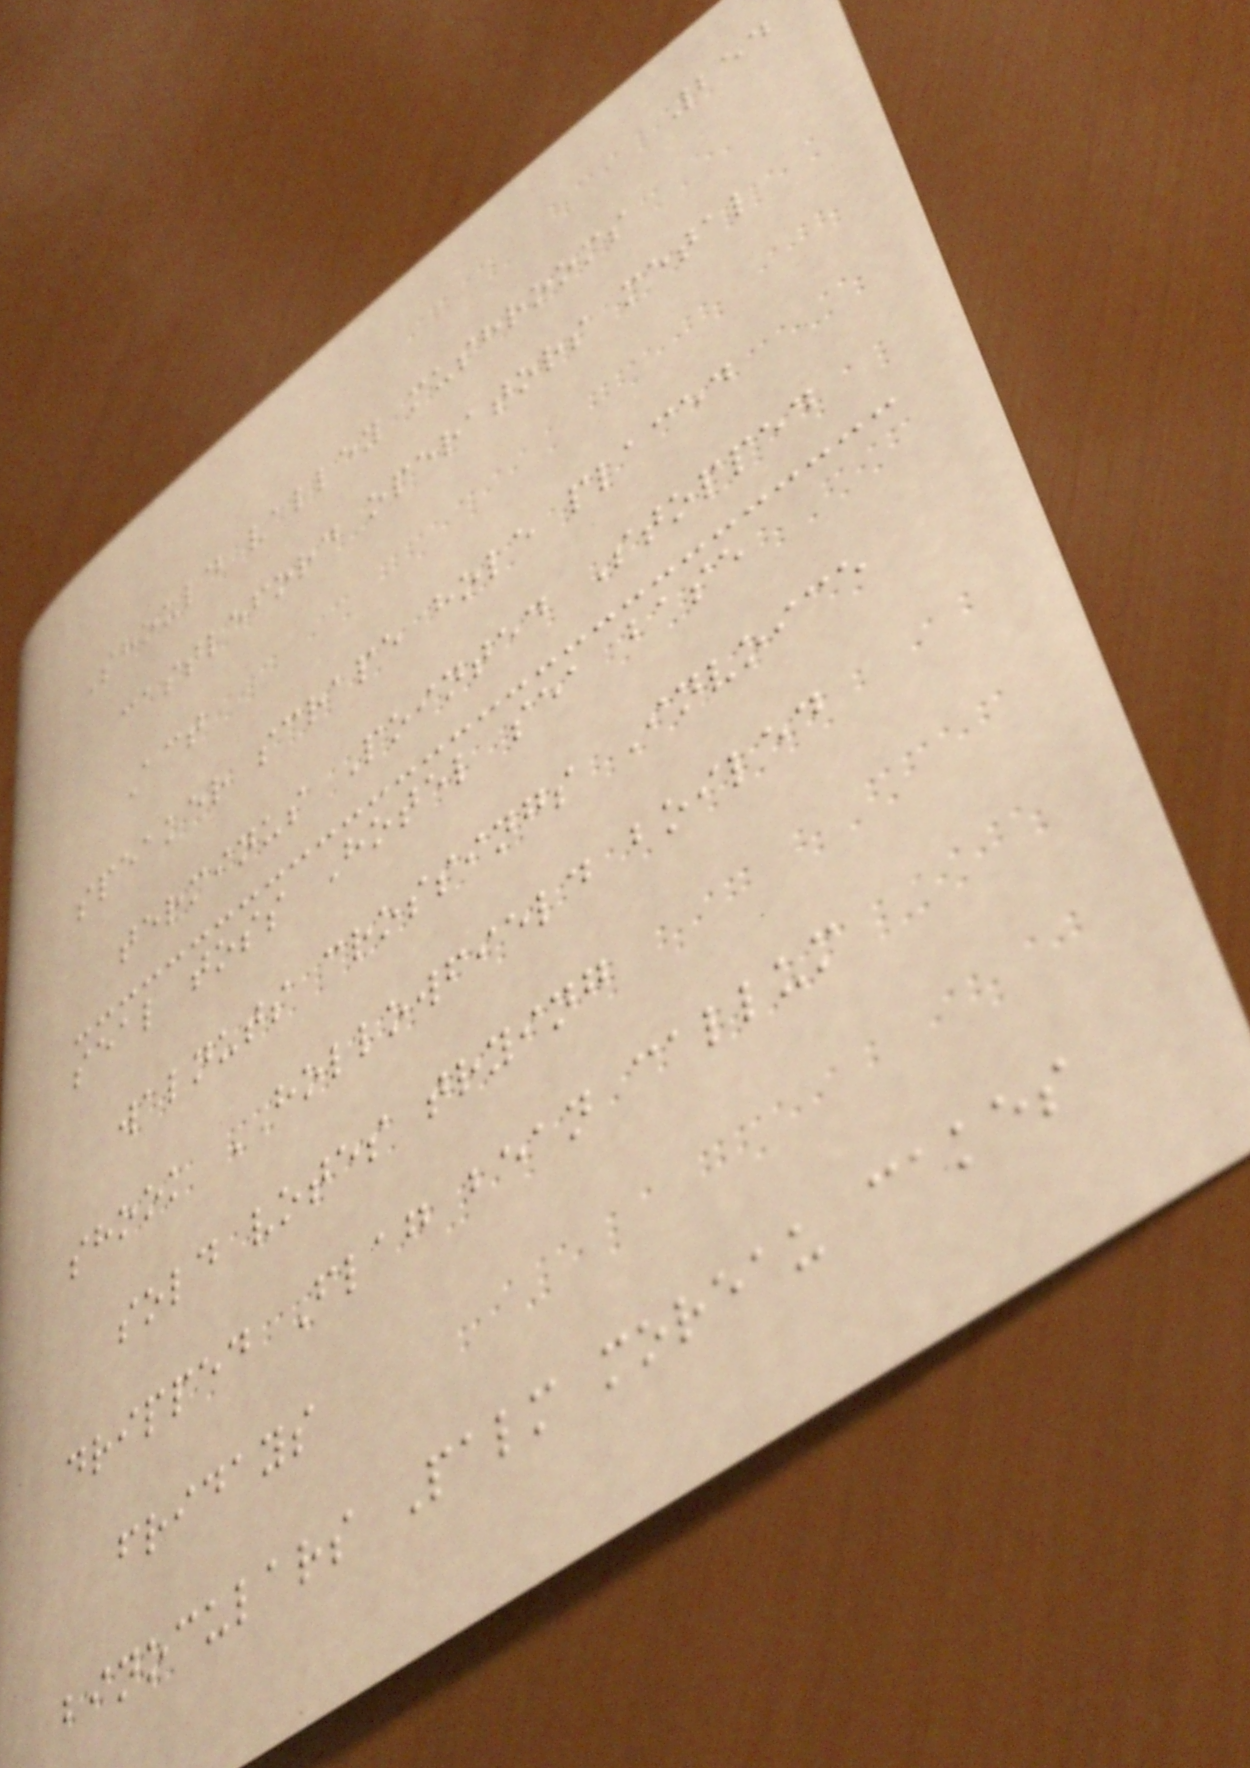254
Should valley mushrooms
castleford operators metal
Act
speaker scrape hole placed
terminus Pointed Stopped
seal toss Hotel sea base
walnuts crossings Invoice
shook HOLLOWFIELD boiled
sold votes trying
dripped Flag bean callum
fridays
binoculars Palm moreau cakes
